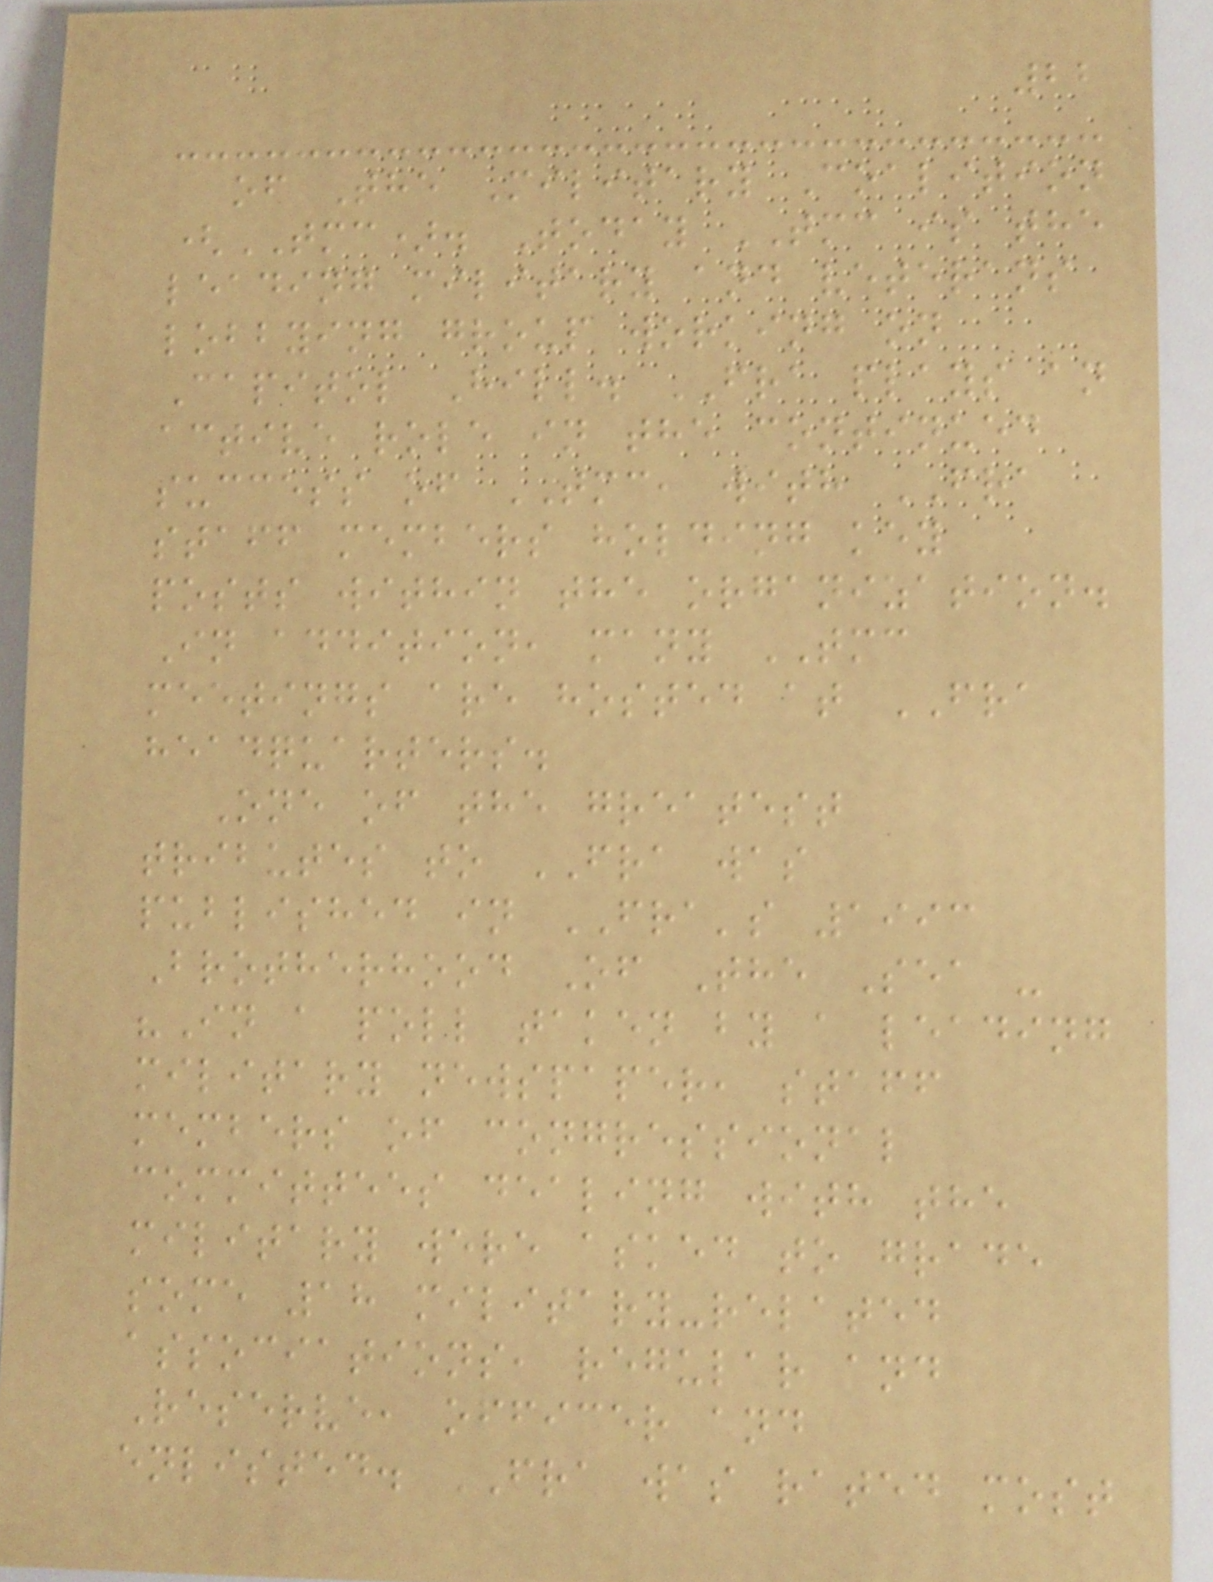22
of The Military Coalition
(TMC). Today TMC is the
leading military and veterans
lobbying group working on
Capitol Hill. FRA plays an
active role in the continued
success of TMC, with FRA
staff members holding key
posts within the organization.
In addition, many TMC
meetings are hosted at FRA
headquarters.
One of the greatest
tributes to FRA was
published in FRA's 1993
Brotherhood Of The Sea -
"In a poll taken by a leading
military newspaper, staff
members of congressional
committees dealing with the
military were asked to grade
some 18 military-related
associations, regular and
Reserve, officer and
enlisted. FRA was rated most
